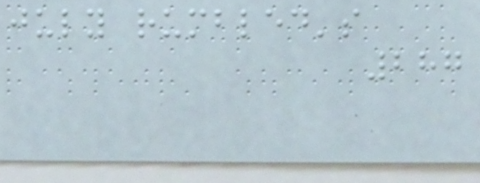july rumbled's
287
